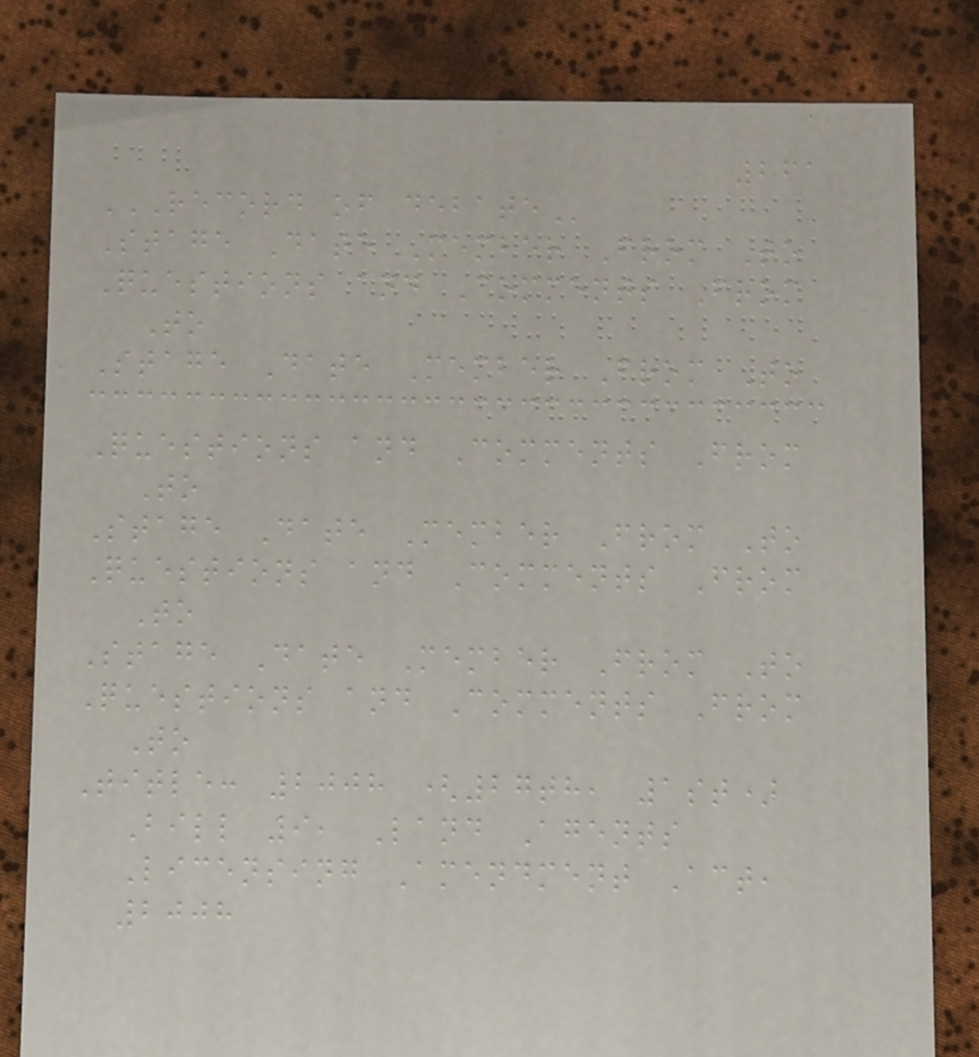261
RECORD OF DEBATE
Stage Date Member From To
Questions and Comments From
To
Stage Date Member From To
Questions and Comments From
To
Stage Date Member From To
Questions and Comments From
To
Stage Date Member From To
Questions and Comments From
To
Title: 2008 (27th, 1st)
Bill 9, Land Agents
Licensing Amendment Act,
2008
